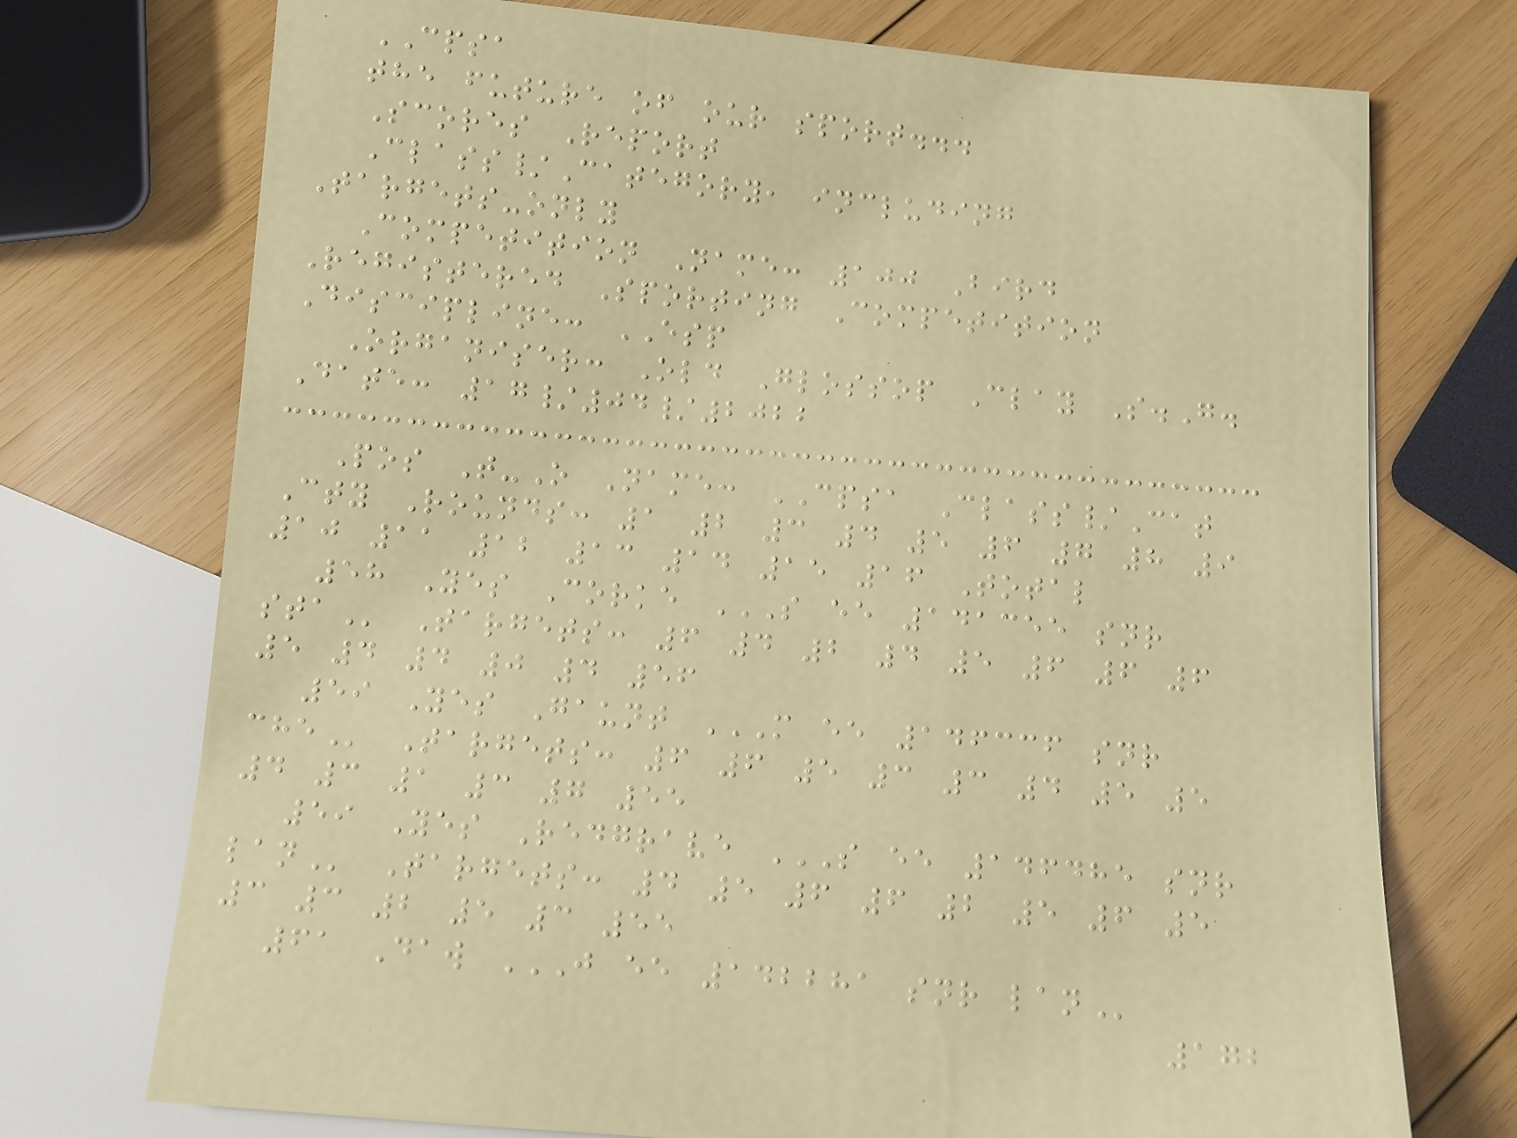CPSA
the future of our sport...
Scores Report
Class/Category, including
Targets-only
Competition Name: 100 Bird
Registered Sporting Competition
Discipline: ESP
Organiser: Old Glossop Clay S.G.
Date: 17/04/2022
Pos T-O Name: CPSA Class/Cat
Cty Rounds: 1 2 3 4 5 6 7 8 9
10 11 12 13 14 15 16 Total
58 Yes Corke S EE 141355 SNR
STA Targets: 6 4 2 4 5 6 6 6
5 4 4 0 4 56
59 Yes Gaunt M EE 146336 SNR
CHE Targets: 6 6 5 3 3 4 5 5
4 3 1 3 7 55
59 Yes Redgrave S EE 146485 SNR
LAN Targets: 4 5 6 6 2 5 6 5
3 3 2 5 3 55
61 Daw J EE 142281 SNR LAN
172
